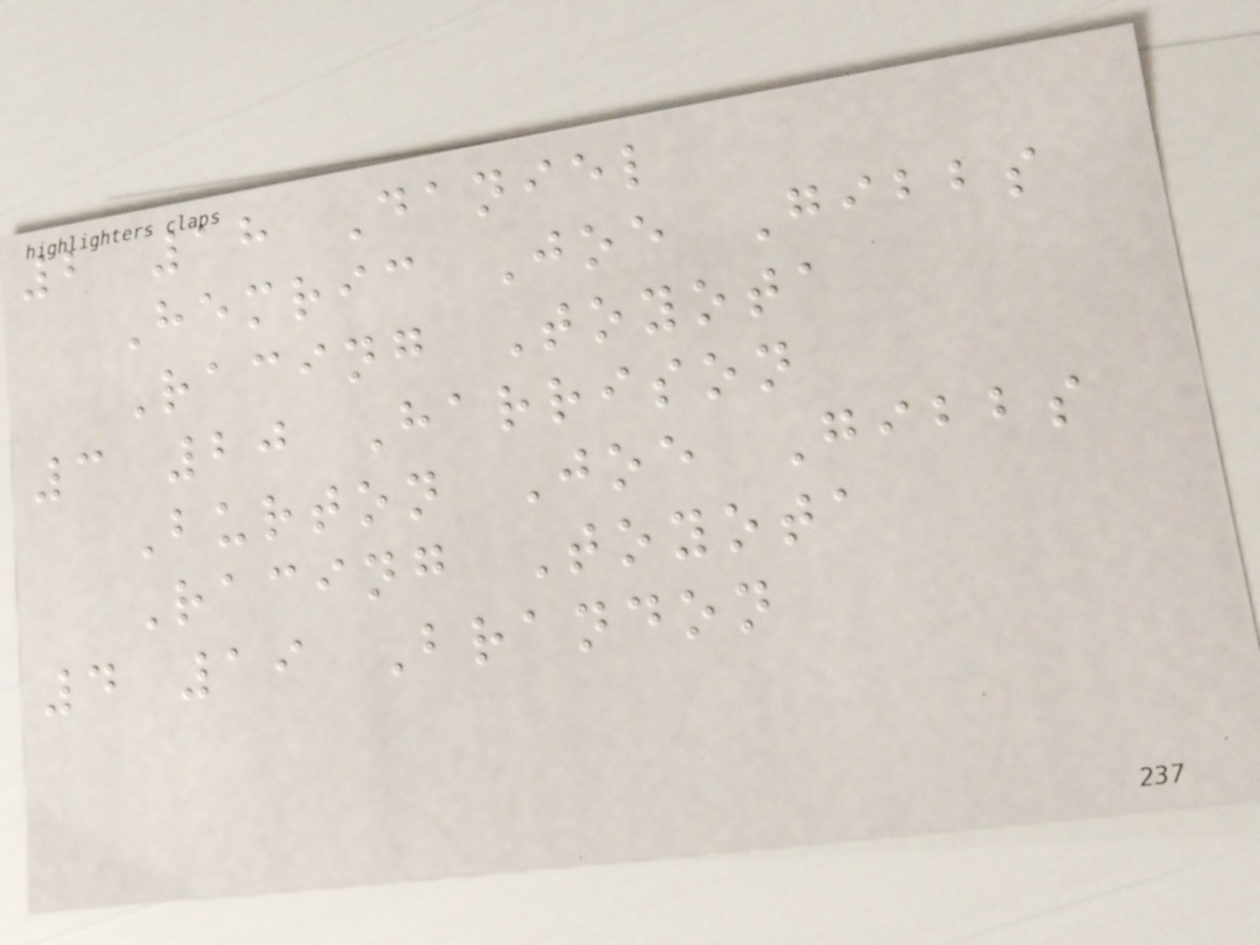2 18 Daniel
Hemric Joe Gibbs
Racing Toyota
3 20 Harrison
Burton Joe Gibbs
Racing Toyota
4 19 Brandon
